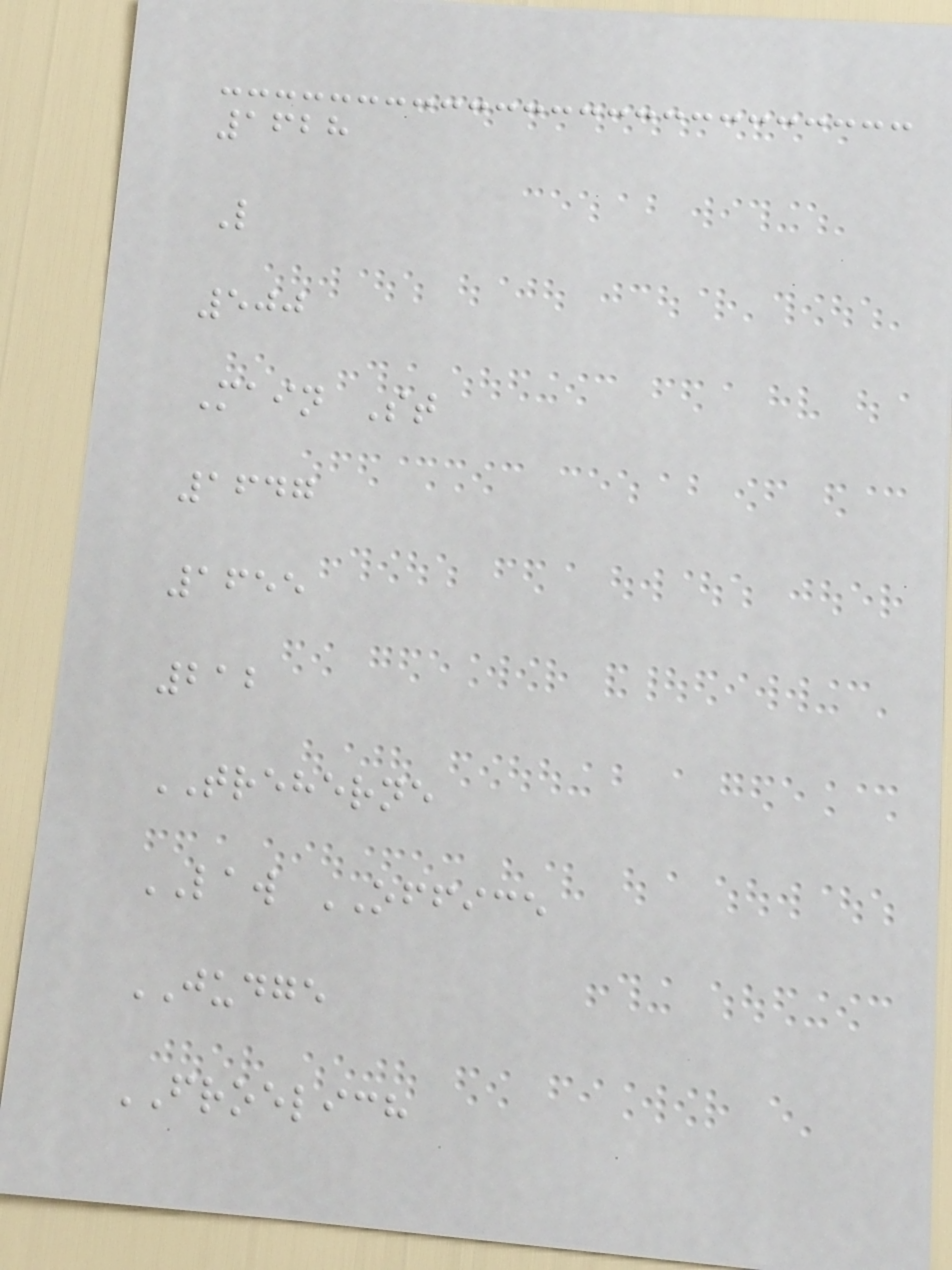1628
L
500
Main St
1647
1655
212
TREHERNE
LAW OFFICE
JUDGE
FROELICH
